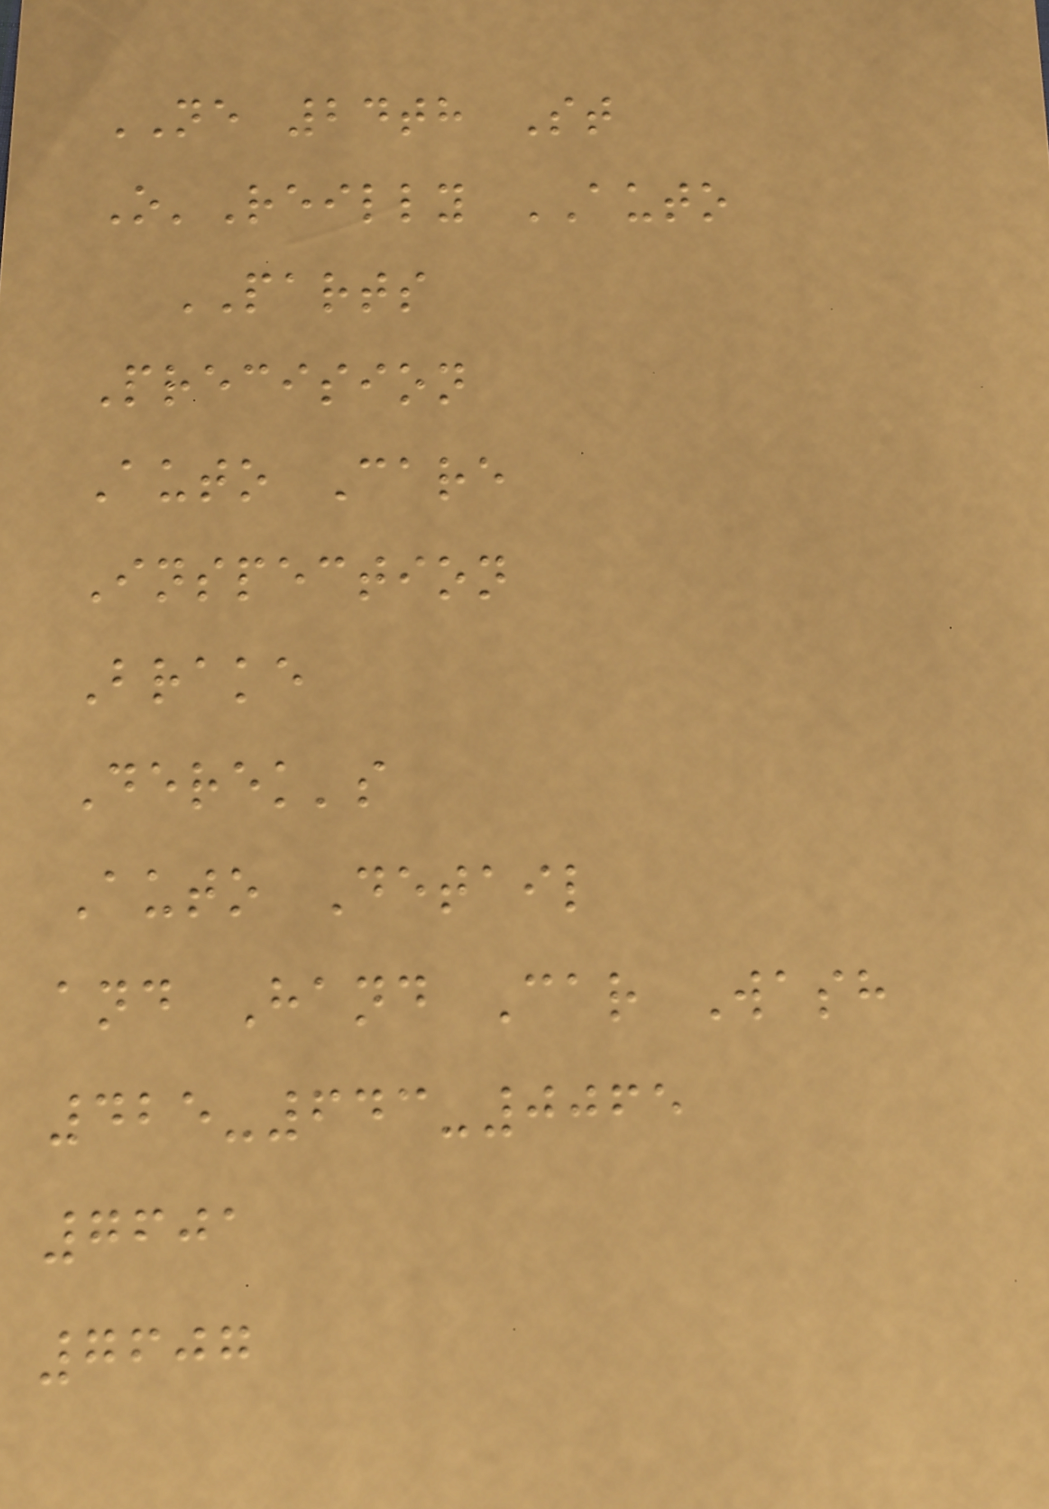NE 24th St
O'Reilly AUTO
PARTS
Precision
Auto Care
Inspection
Brake
Derek's
Auto Detail
and Hand Car Wash
425-643-0065
7601
7607
